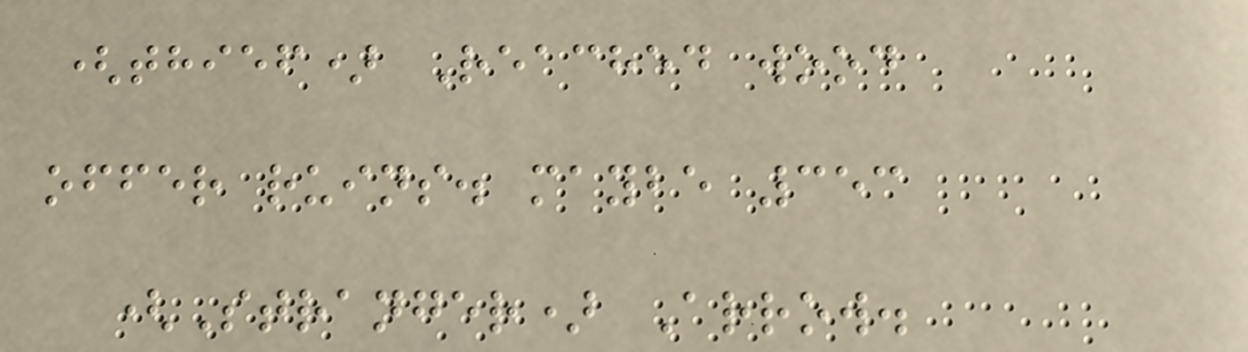(thief) Reached wood
offer ruins. maybe 353
(Stranger) Arrow.
